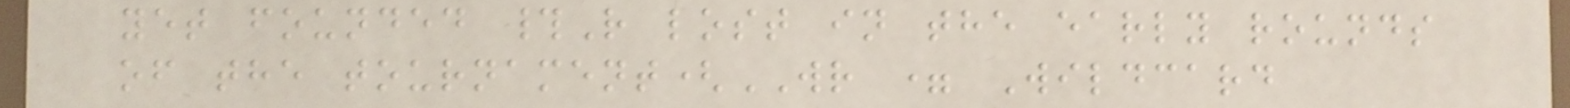yet founded #R lost in the early rounds
of the tournament(WR = Wildcard
